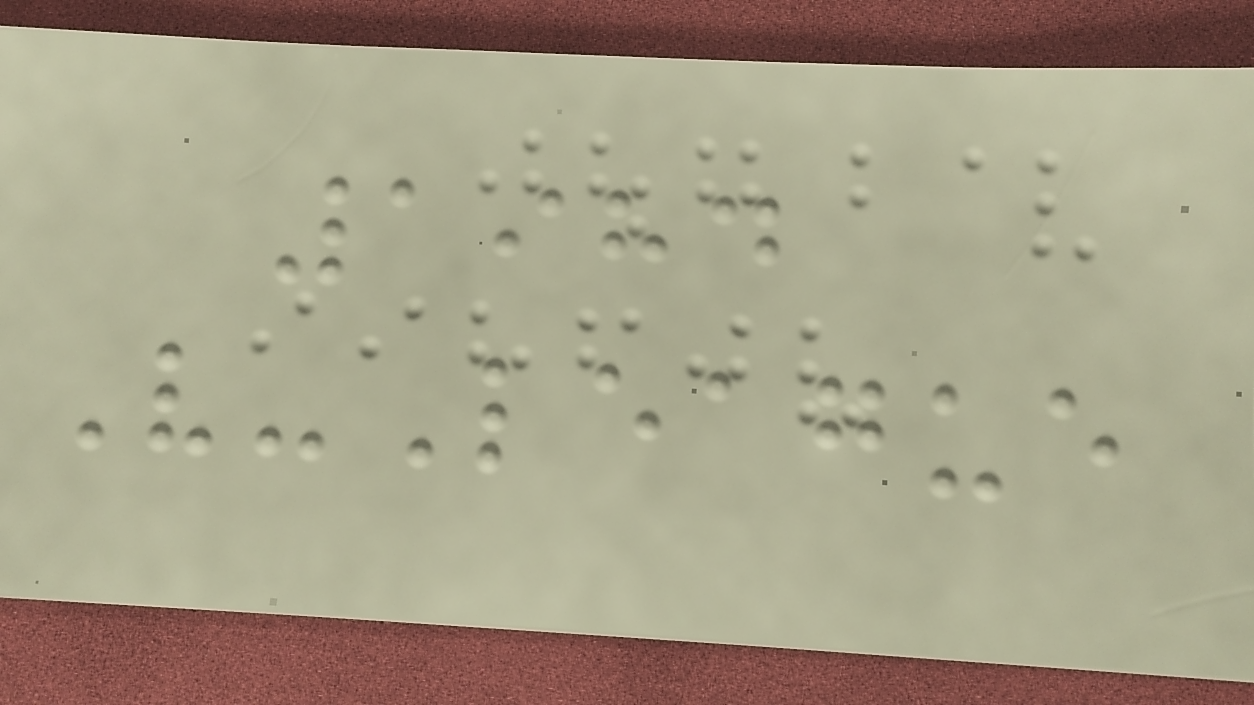1984
V-League
